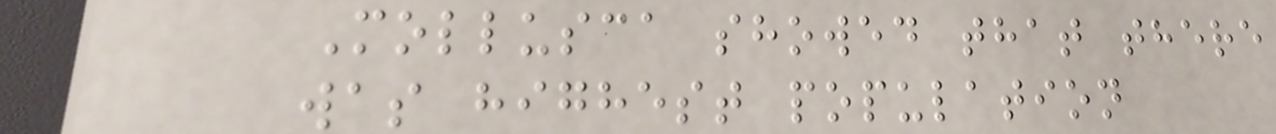Mollusca showed that there
was highest population
